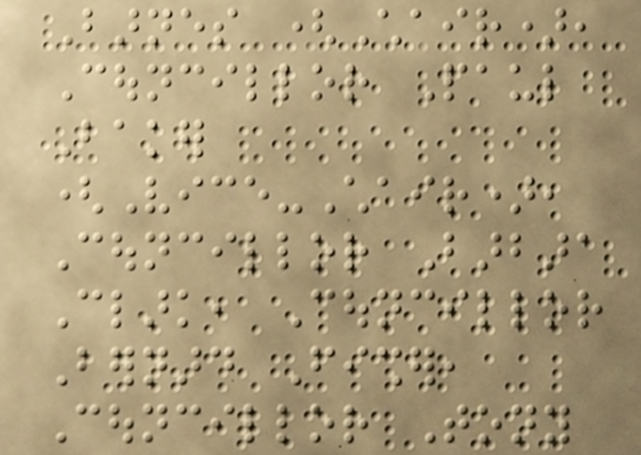Barnes (Chair),
Councillor Paul
Baker
(Vice-Chair),
Councillor Barbara
Clark, Councillor
Bernard Fisher,
Councillor Tony
